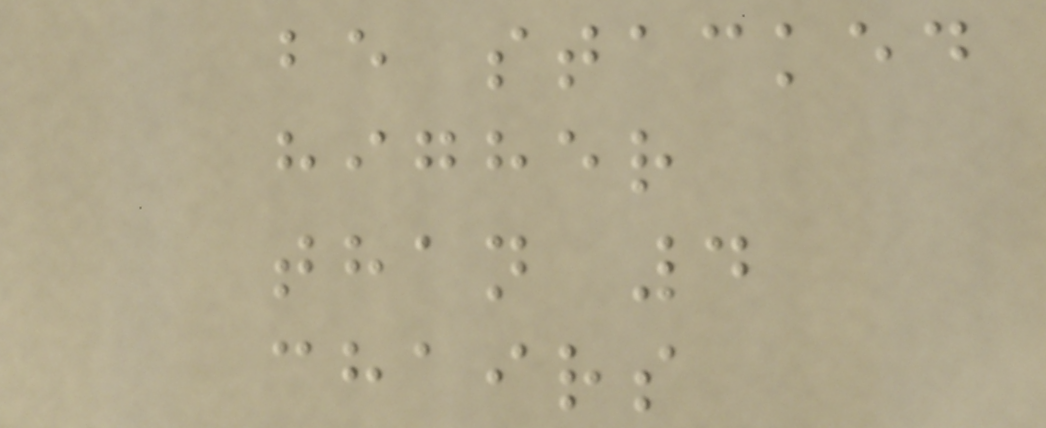be stacked
higher
than 4
chairs
